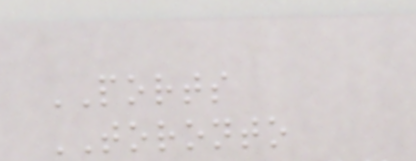PORTS
TORONTO
